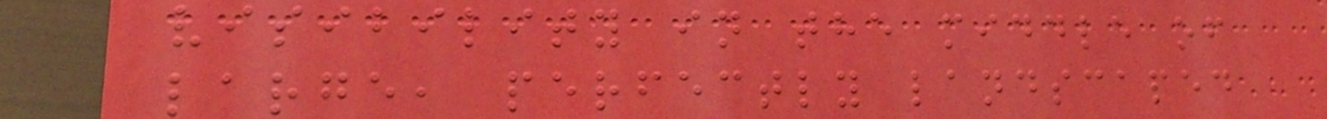visibility in the middle of
large, perfectly landscaped
